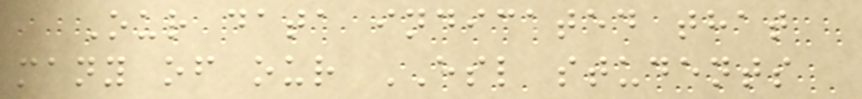Our data indicated that
many of our ESL students
